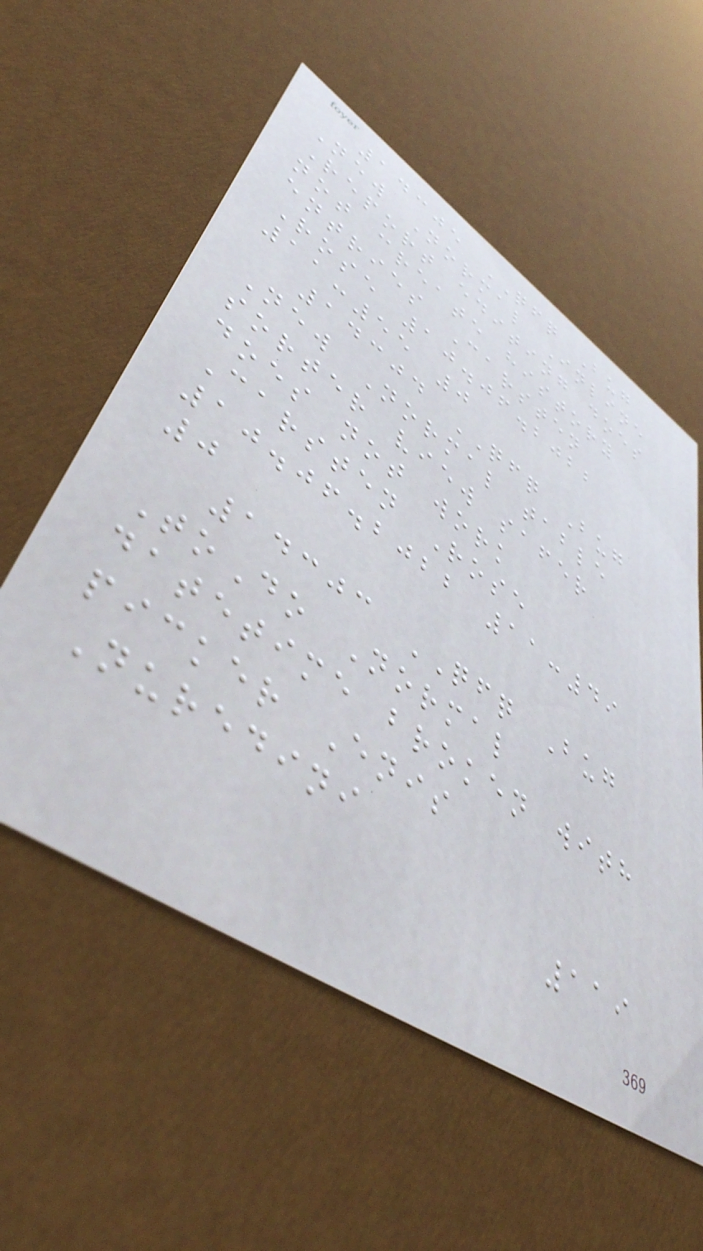14305 QFQ Bug
New Normal Inline
Report editing does
not create history
entries Carsten
Rose 10.06.2022
11:55 0
14304 QFQ Bug
New Normal table
sorter view safer
does not work
Carsten Rose
10.06.2022 11:49
0
14303 QFQ Bug
ToDo Normal
datetime broken with
picker Enis
Nuredini
119
